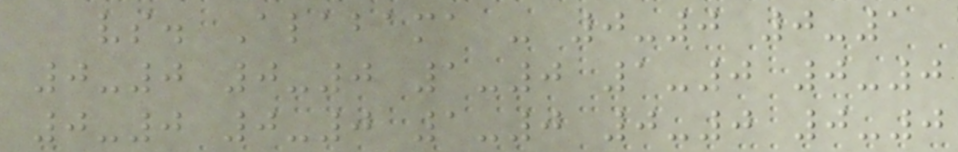vs. Alabama - 0-0 0-1
0-0 0-0 1-0 1-0 0-0
0-0 0-0 1-0 0-0 0-0
